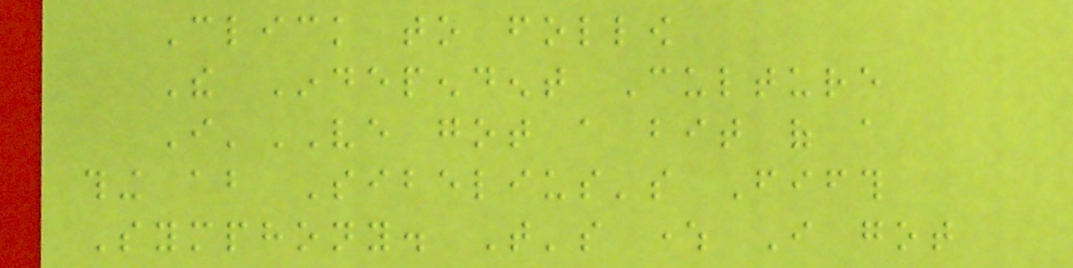Click to follow
The Independent Culture
I'VE got a bit of a
thing about Sibelius's Fifth
Symphony. That's where I got
